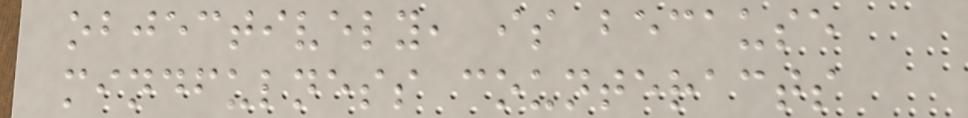objectively, is because
mindfulness counteracts
